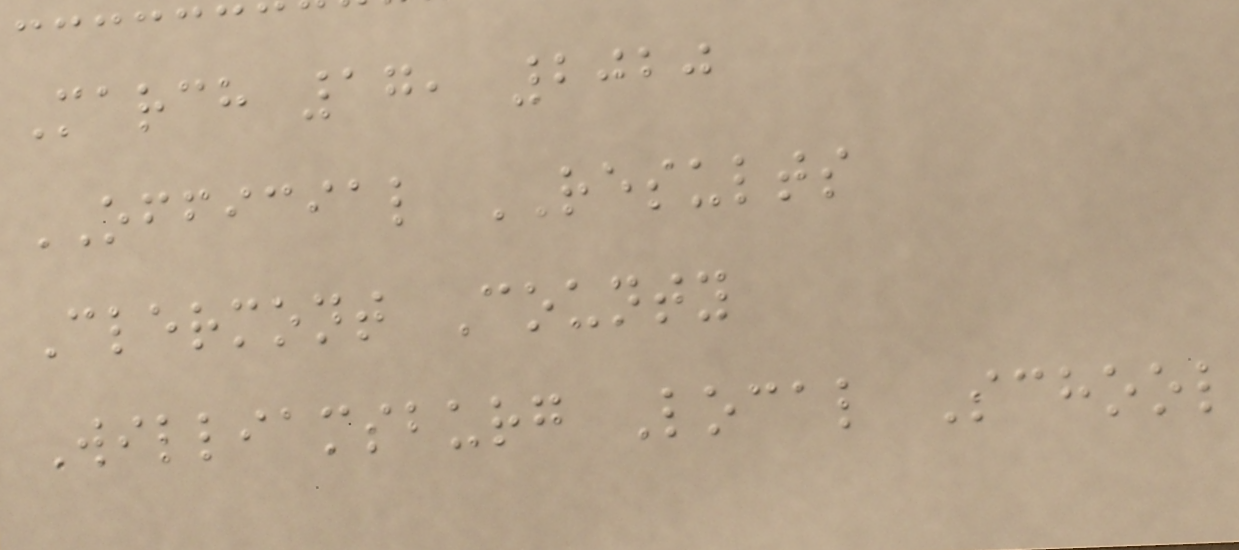March 17, 2020
OFFICIAL RESULTS
Clermont County
Williamsburg Local School
